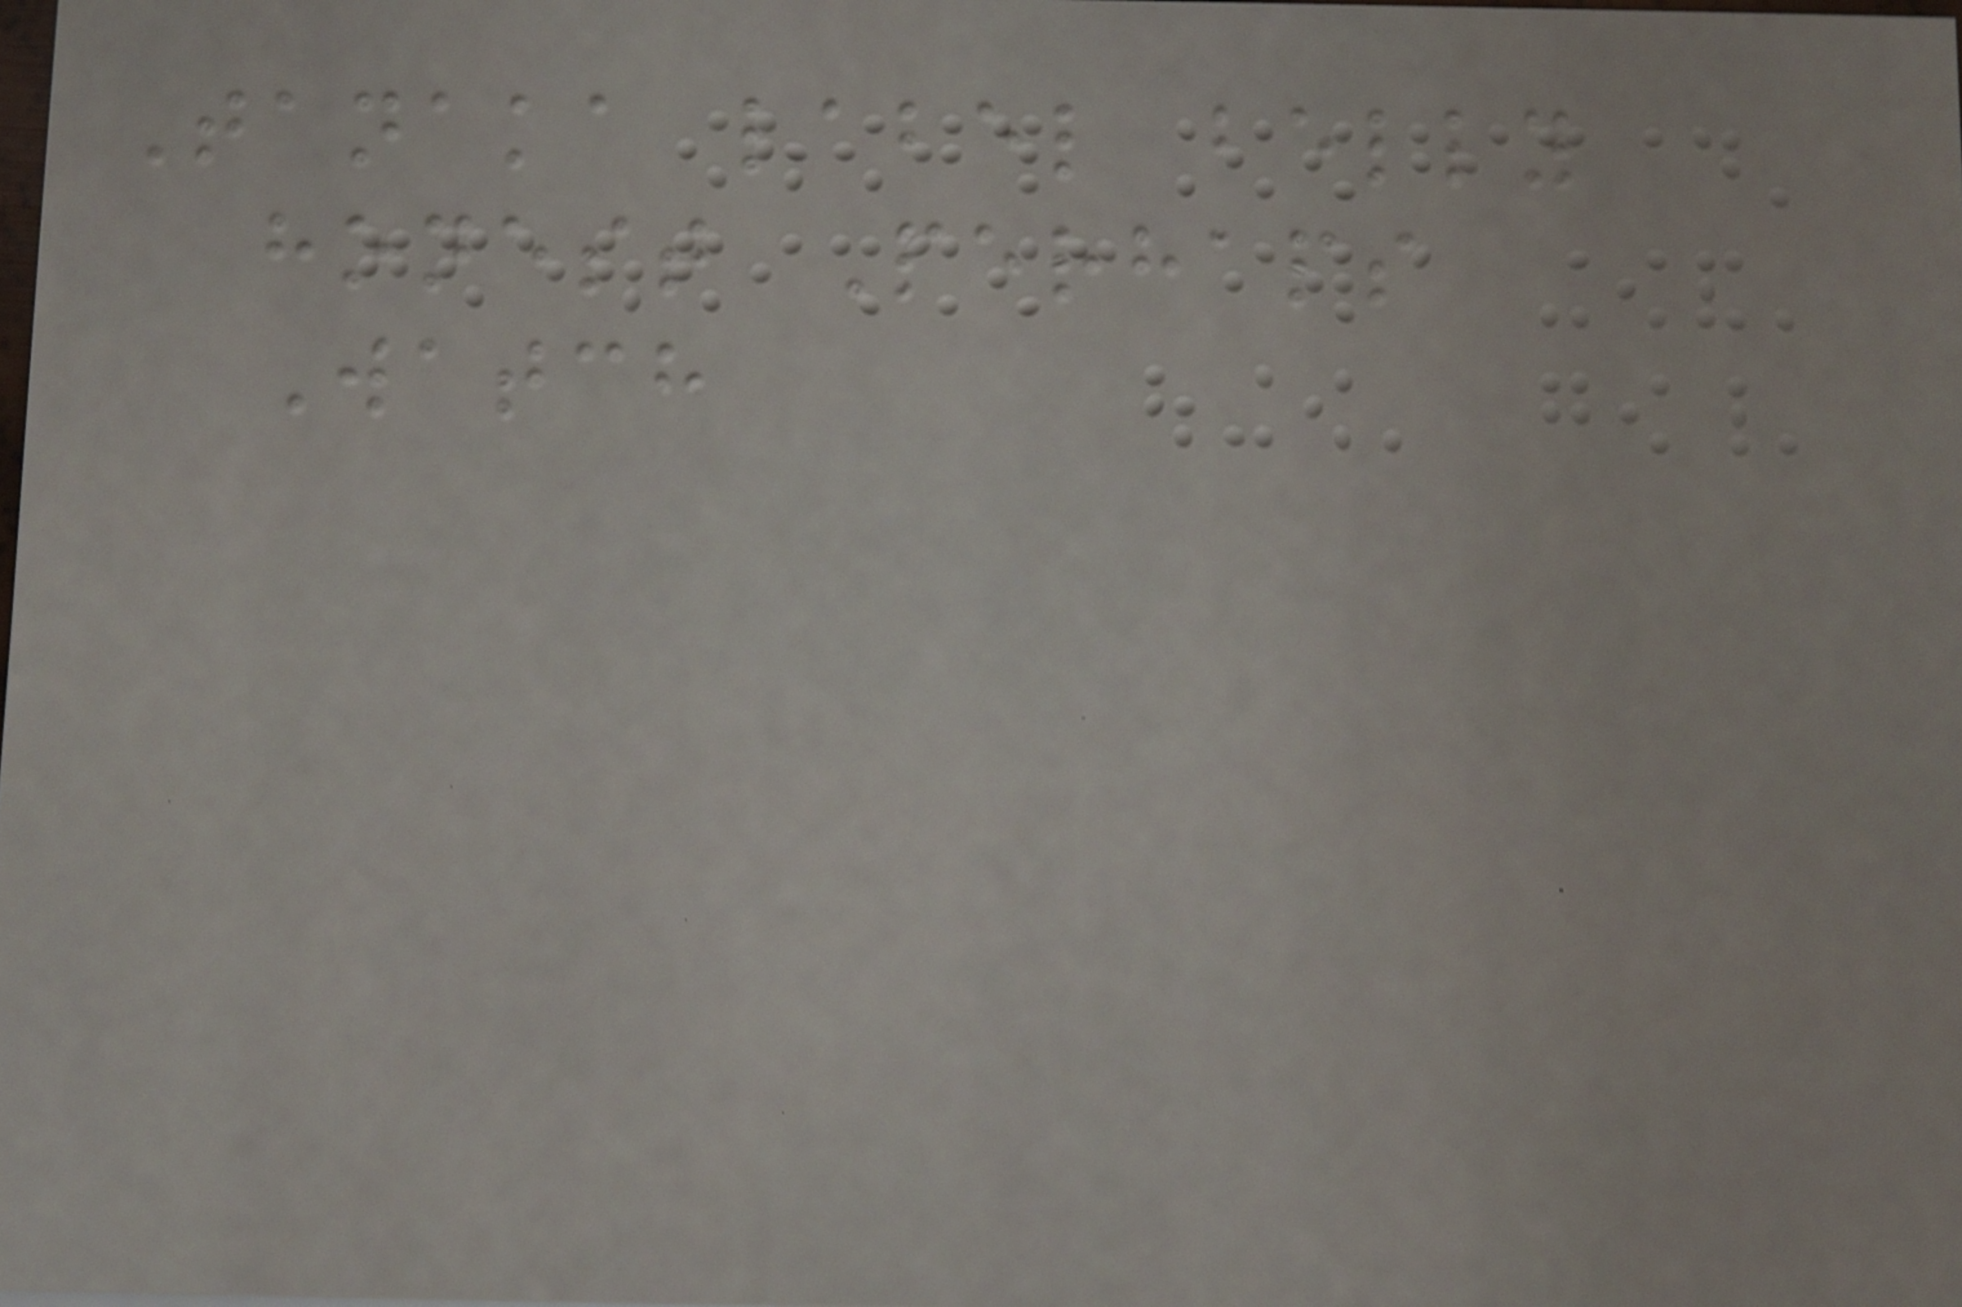Tanaka label belly
honest Perhaps
Watch
